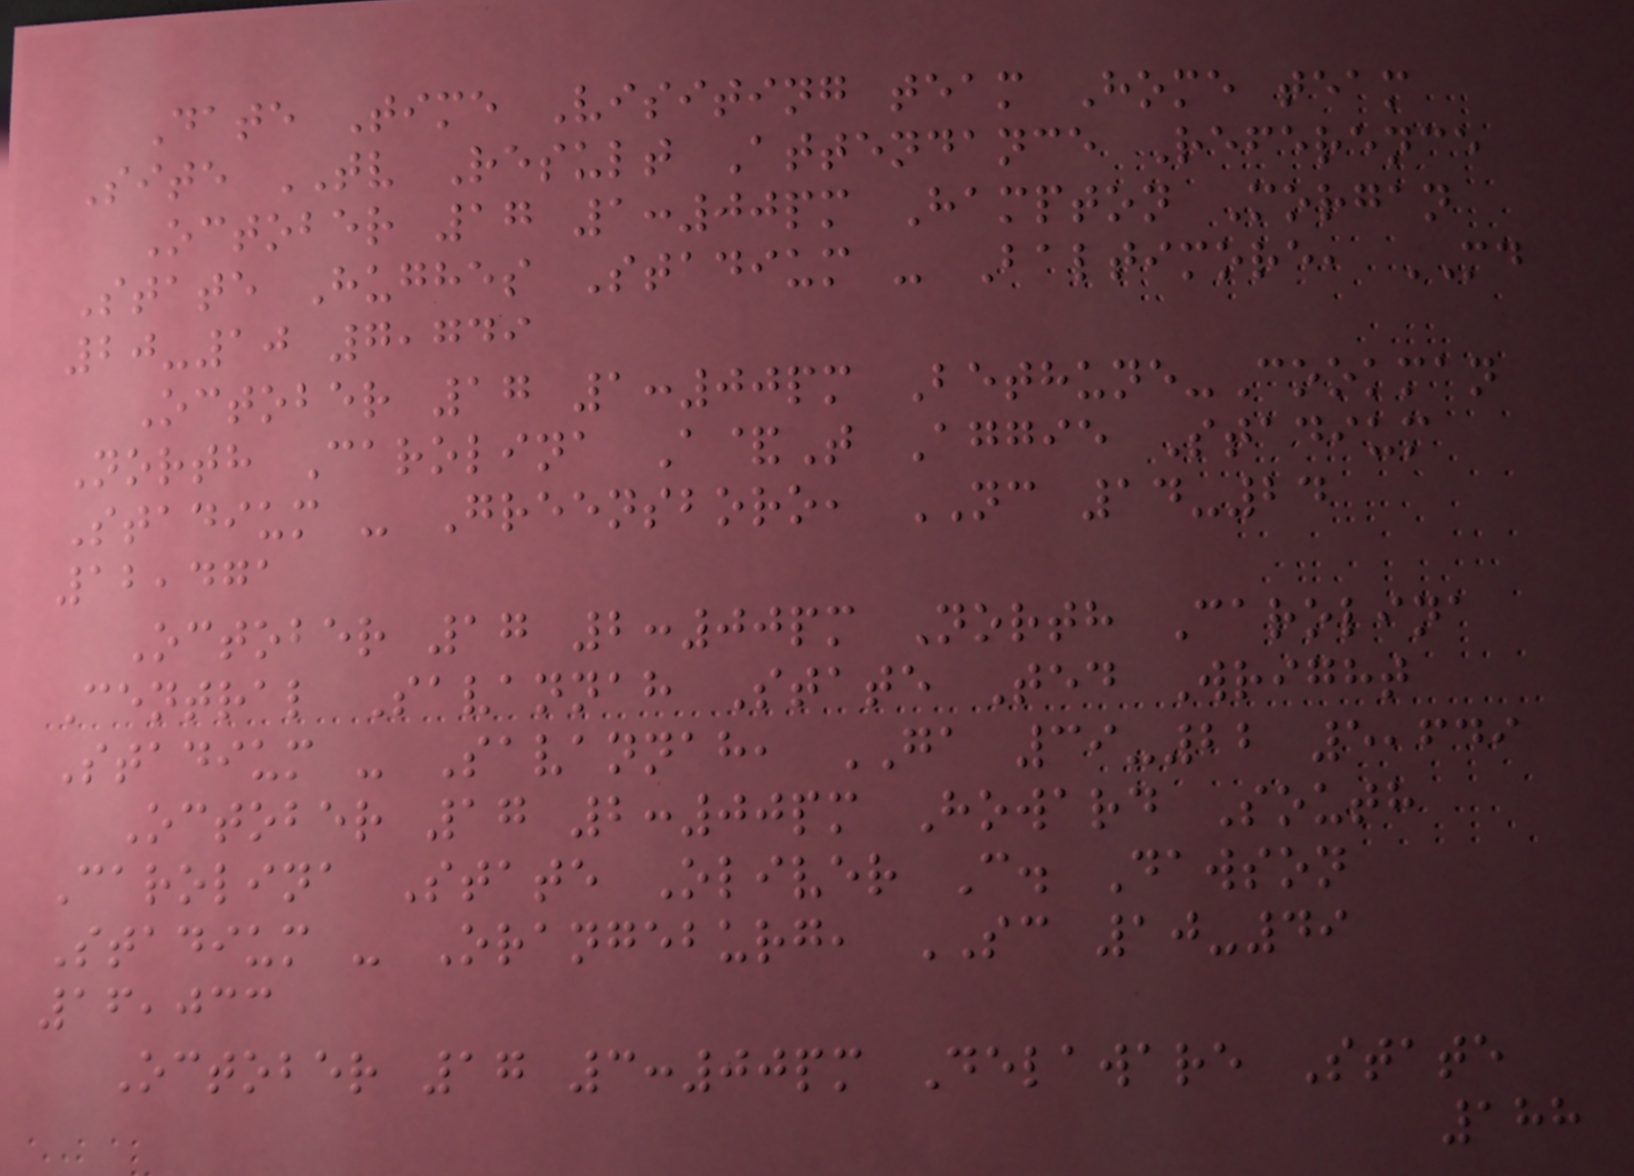Date Time Visiting team Home team
Site TV Result Attendance Reference
October 17 1:00pm Hampton Morgan
State Hughes Stadium - Baltimore, MD
20-10 7,749
October 17 1:00pm Bethune-Cookman
North Carolina A&T Aggie Stadium
Stadium - Greensboro, NC 14-24
12,471
October 17 2:00pm North Carolina
Central Savannah State Ted Wright
Stadium - Savannah, GA 39-22 5,649
October 17 2:00pm Howard South
Carolina State Oliver C. Dawson
Stadium - Orangeburg, SC 10-49
16,033
October 17 3:00pm Delaware State
188
